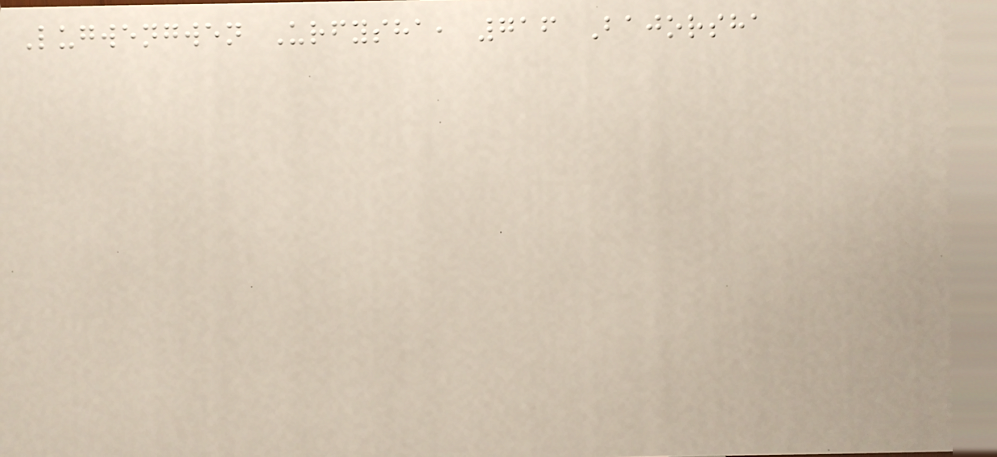Lugwengwen Urfysha, 716 Bajorsha
